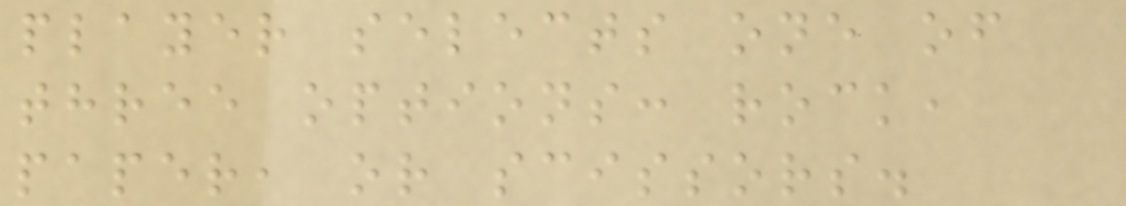player selects one of
three options: rock,
paper, or scissors.
